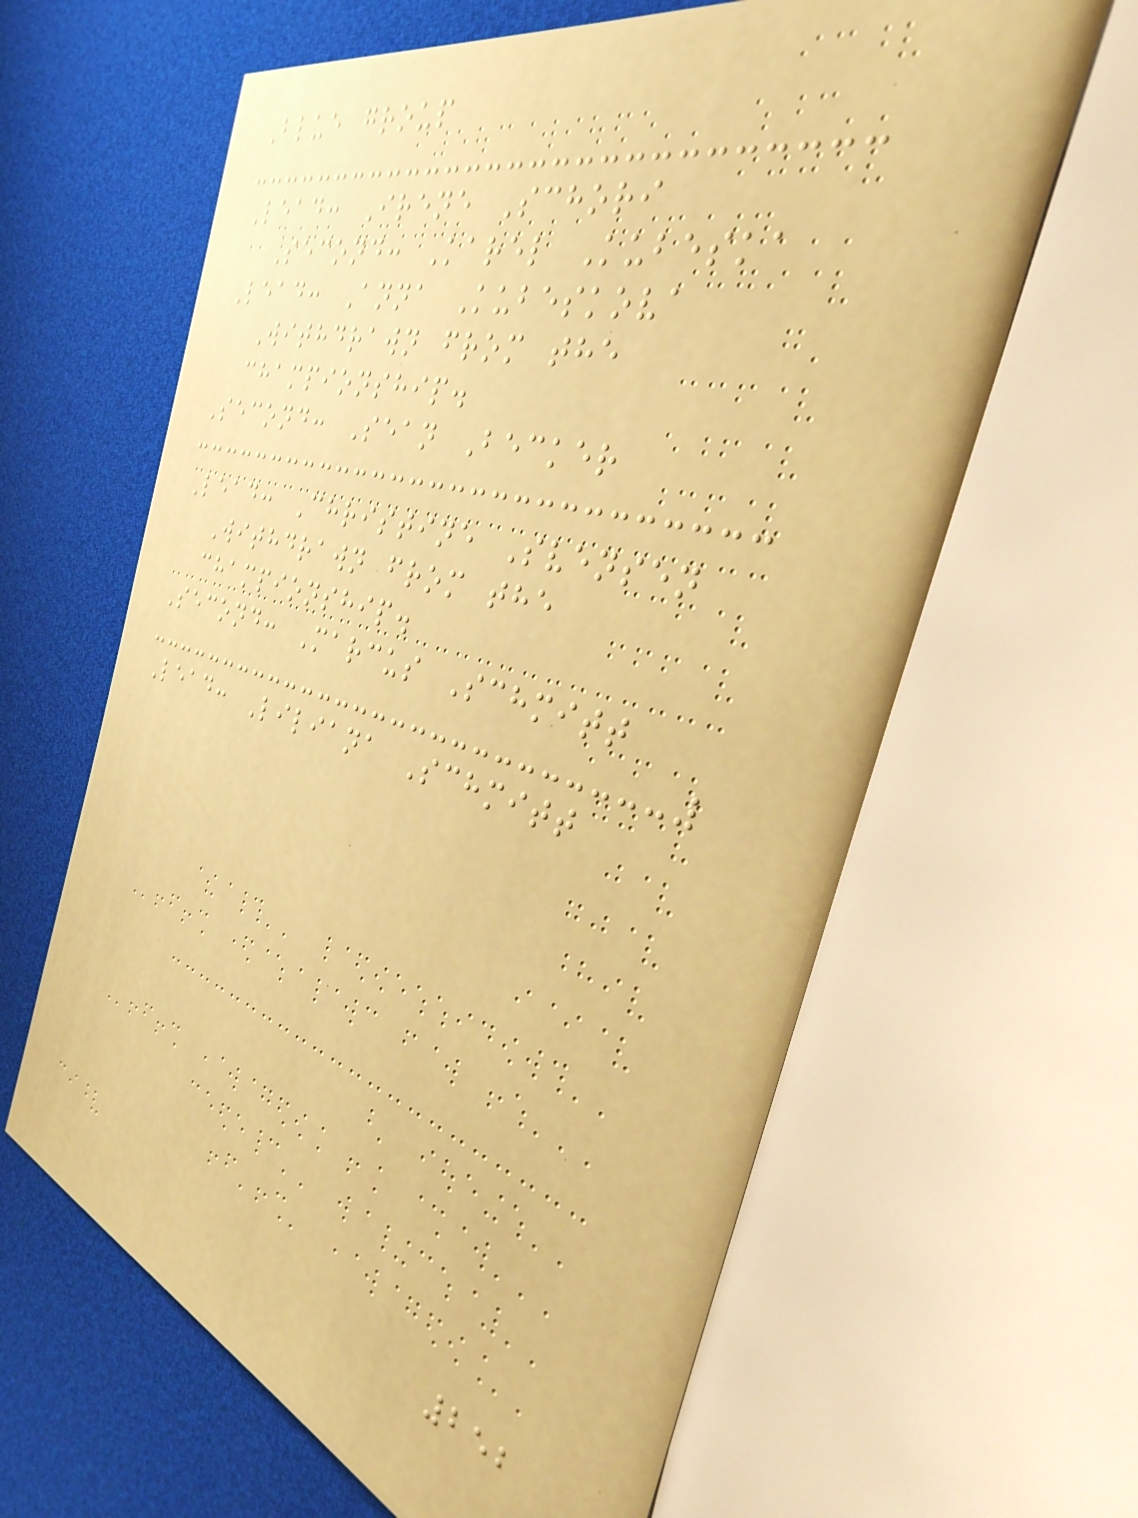Blue group
Lead: Irene Schori
Second: Karel Kubeska
Lead: Anna Kubeskova
Withdrawn from the
championship.
Second: Sean Becker
Lead: Christine Svensen
Withdrawn from the
championship.
Second: Marcus Schmitt
Lead: Liliana Schmitt
252
